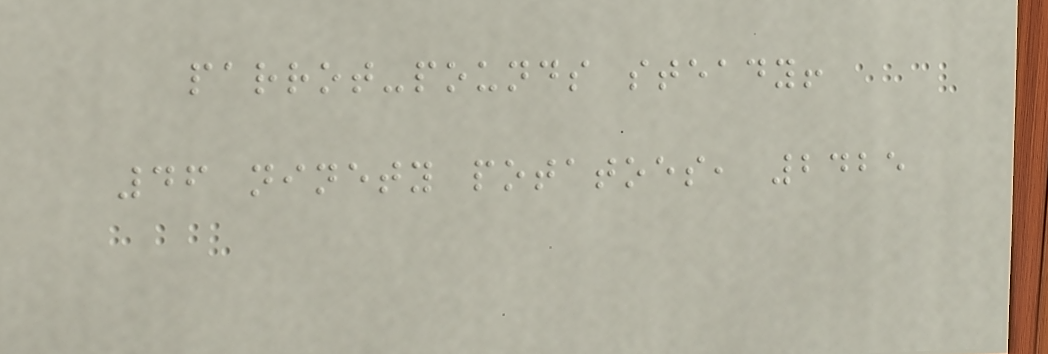parrot-pounds steady!
46 ninety potatoes, 2425
